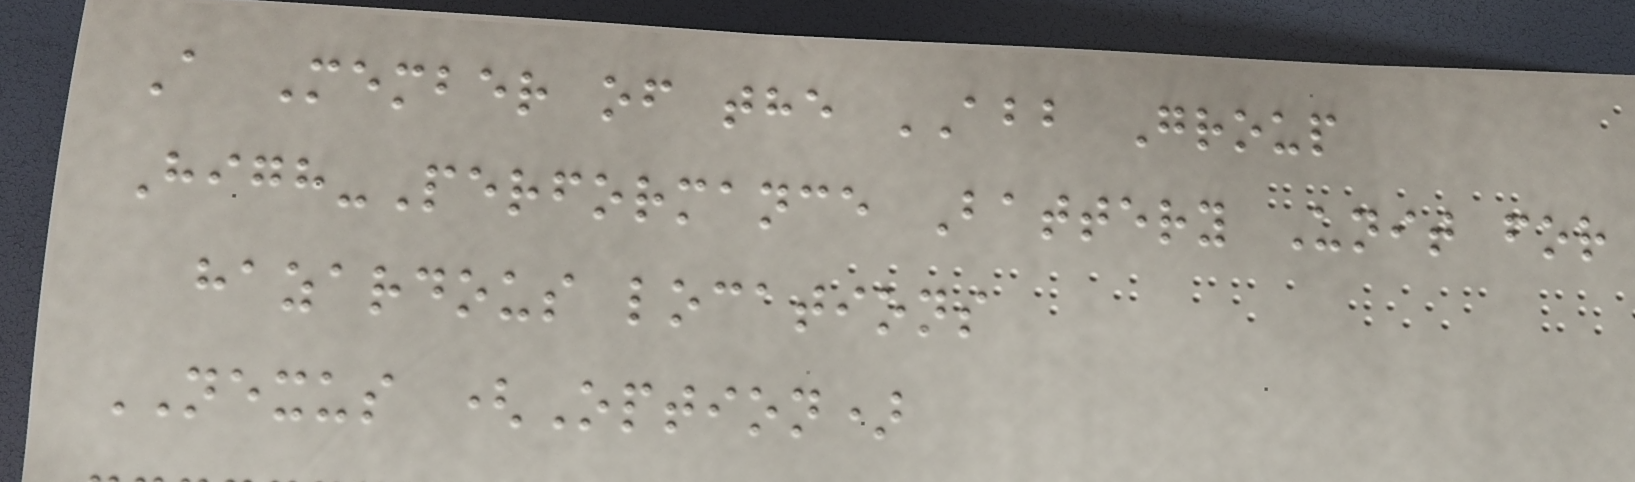A Member of the ABB Group
High-Performance Battery Unit for
hazardous locations
NEXUS (Option)
